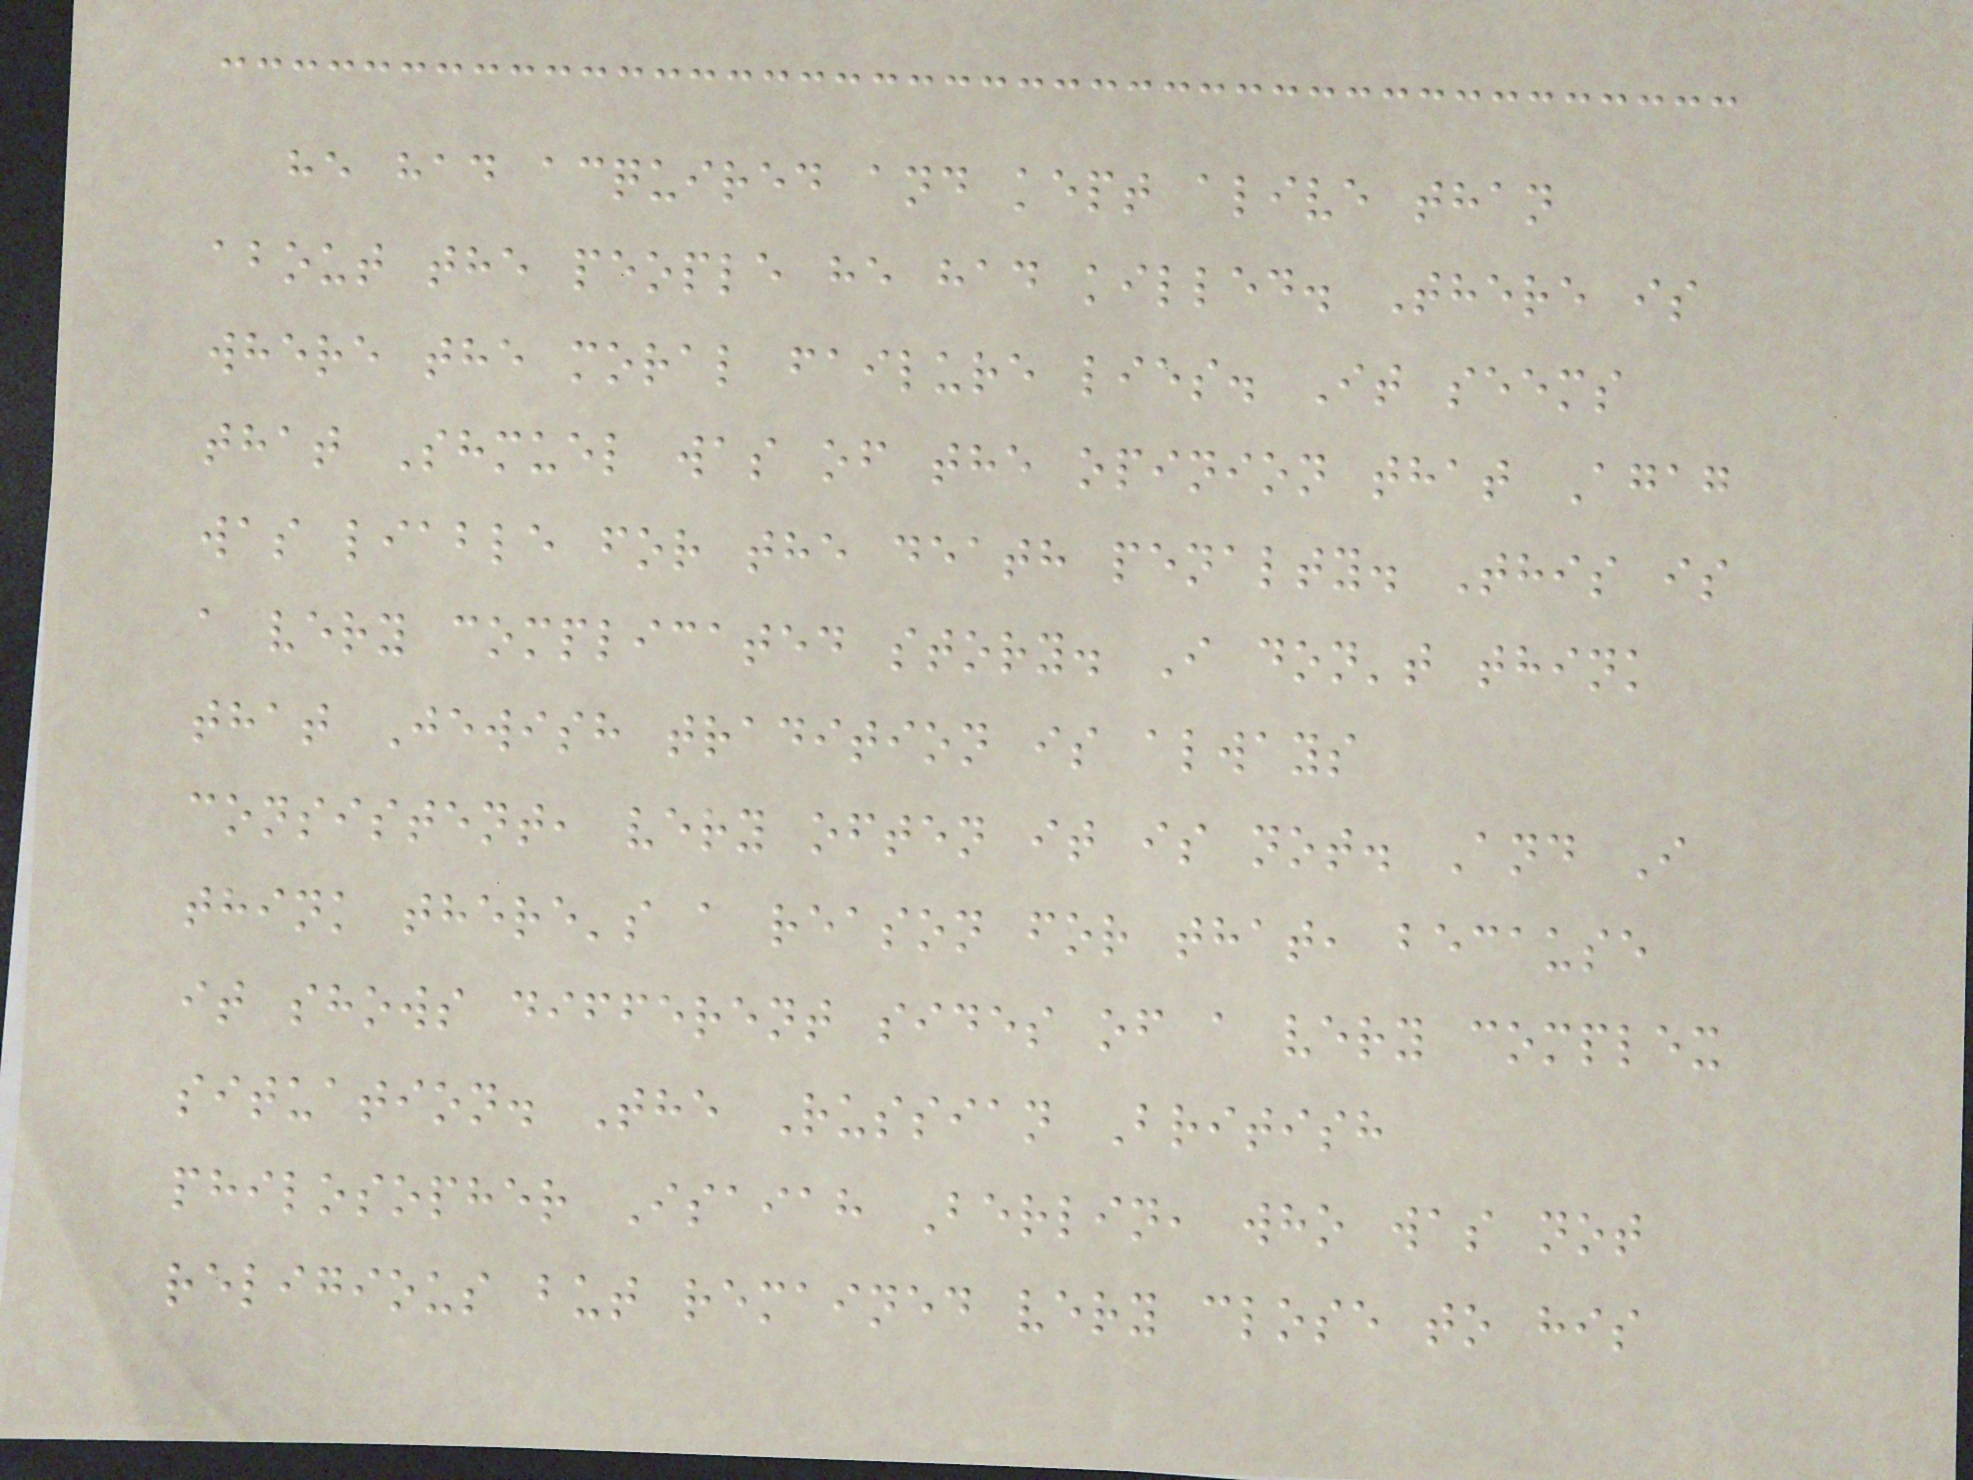he had acquired and kept alive than
about the people he had killed. There is
where the moral failure lies. It seems
that Shmuel was of the opinion that Agag
was liable for the death penalty. This is
a very complicated story. I don't think
that Jewish tradition is always
consistent, very often it is not. And I
think there's a reason for that, because
it shows different sides of a very complex
situation. The Russian British
philosopher Isaiah Berlin, who was not
religious but remained very close to his
